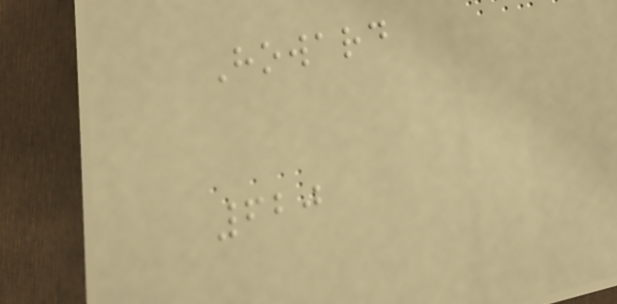Howard
620
